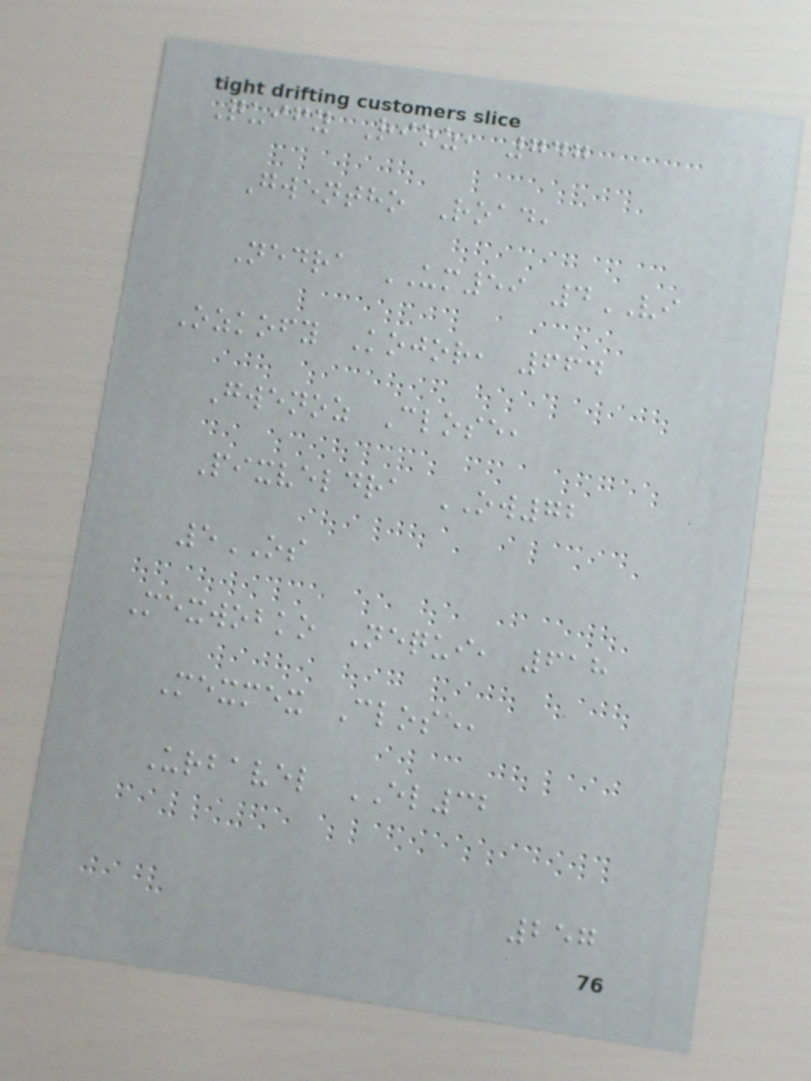Quify Rioz, 747
Gwentho Road,
Nedra UM59 4VI
Ozkofy Kojor, 664
Gwenoz Close,
Pixveldra OW72
5OS
Mexwobko Nequi, 618
Mexmex Close,
Urbavel EL32
257
